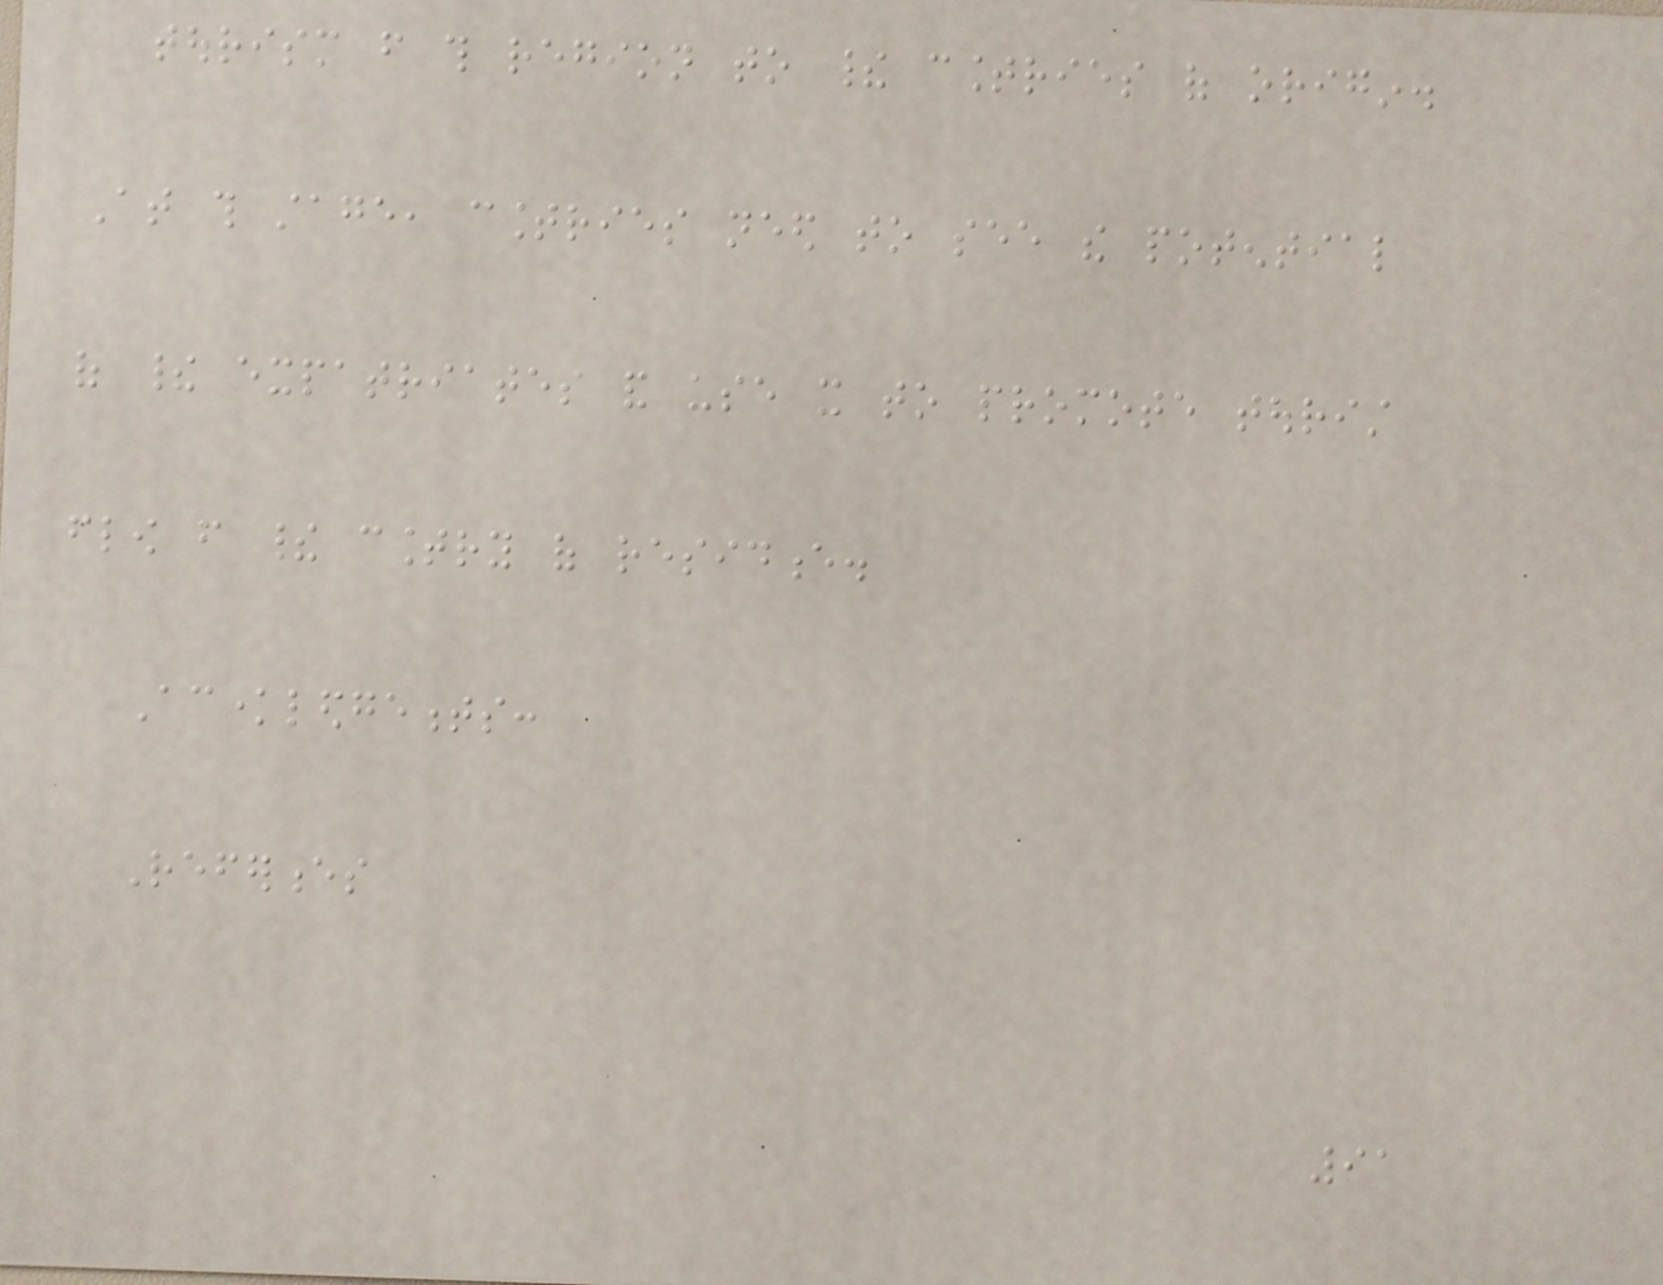tourism from this region to their countries of origin.
At this stage, countries need to see the potential
of their expatriates and use it to promote tourist
flow from their country of residence.
Acknowledgements:
References
91
